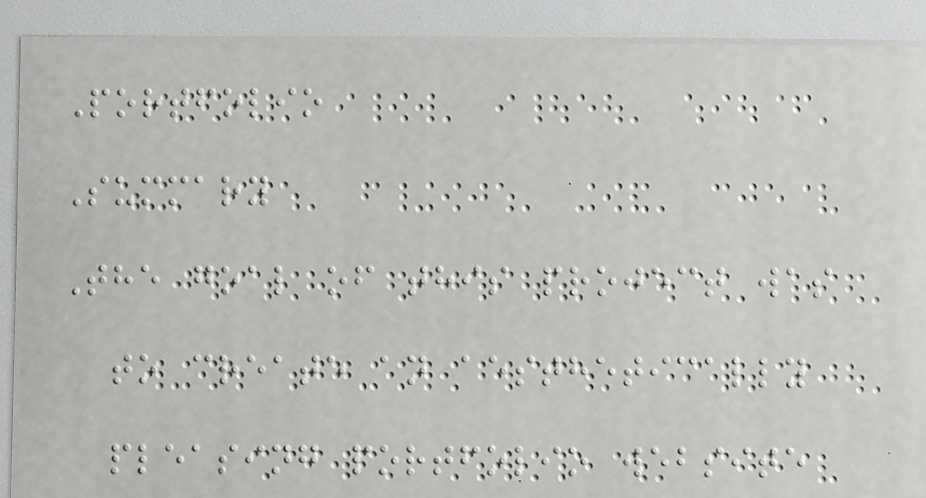Portfolio
Summary
The goal of this project was
to create an aesthetically
pleasing portfolio website
